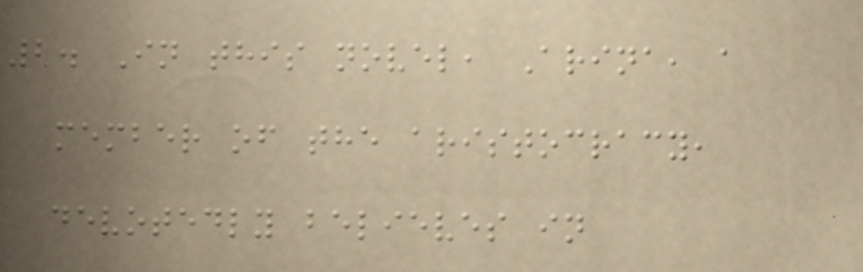2. In this novel, Arina, a
member of the aristocracy,
devotedly believes in
